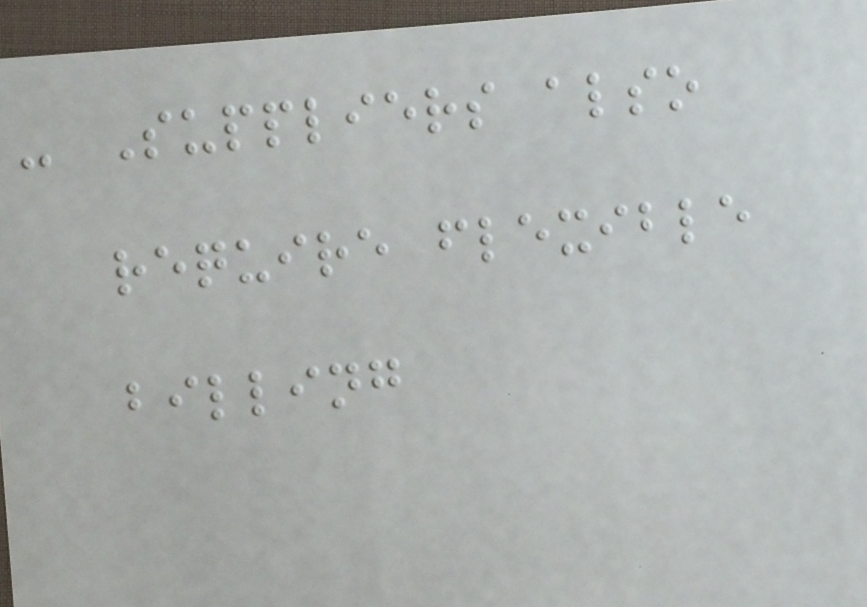- Suppliers also
require flexible
billing
